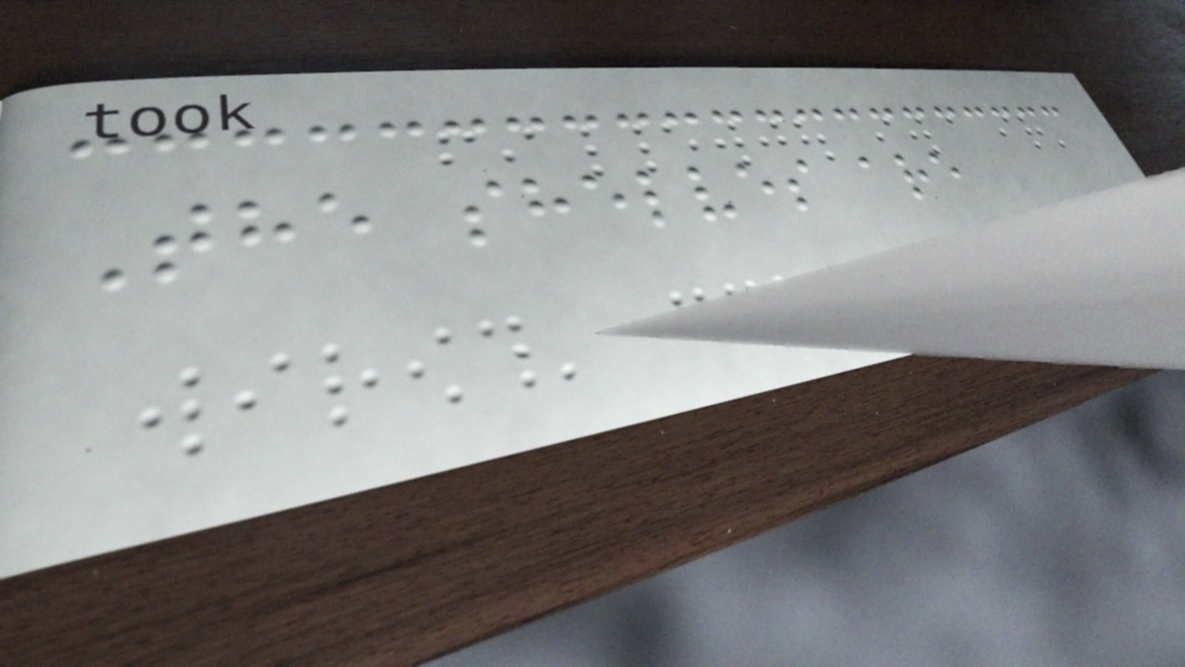The shelves are
